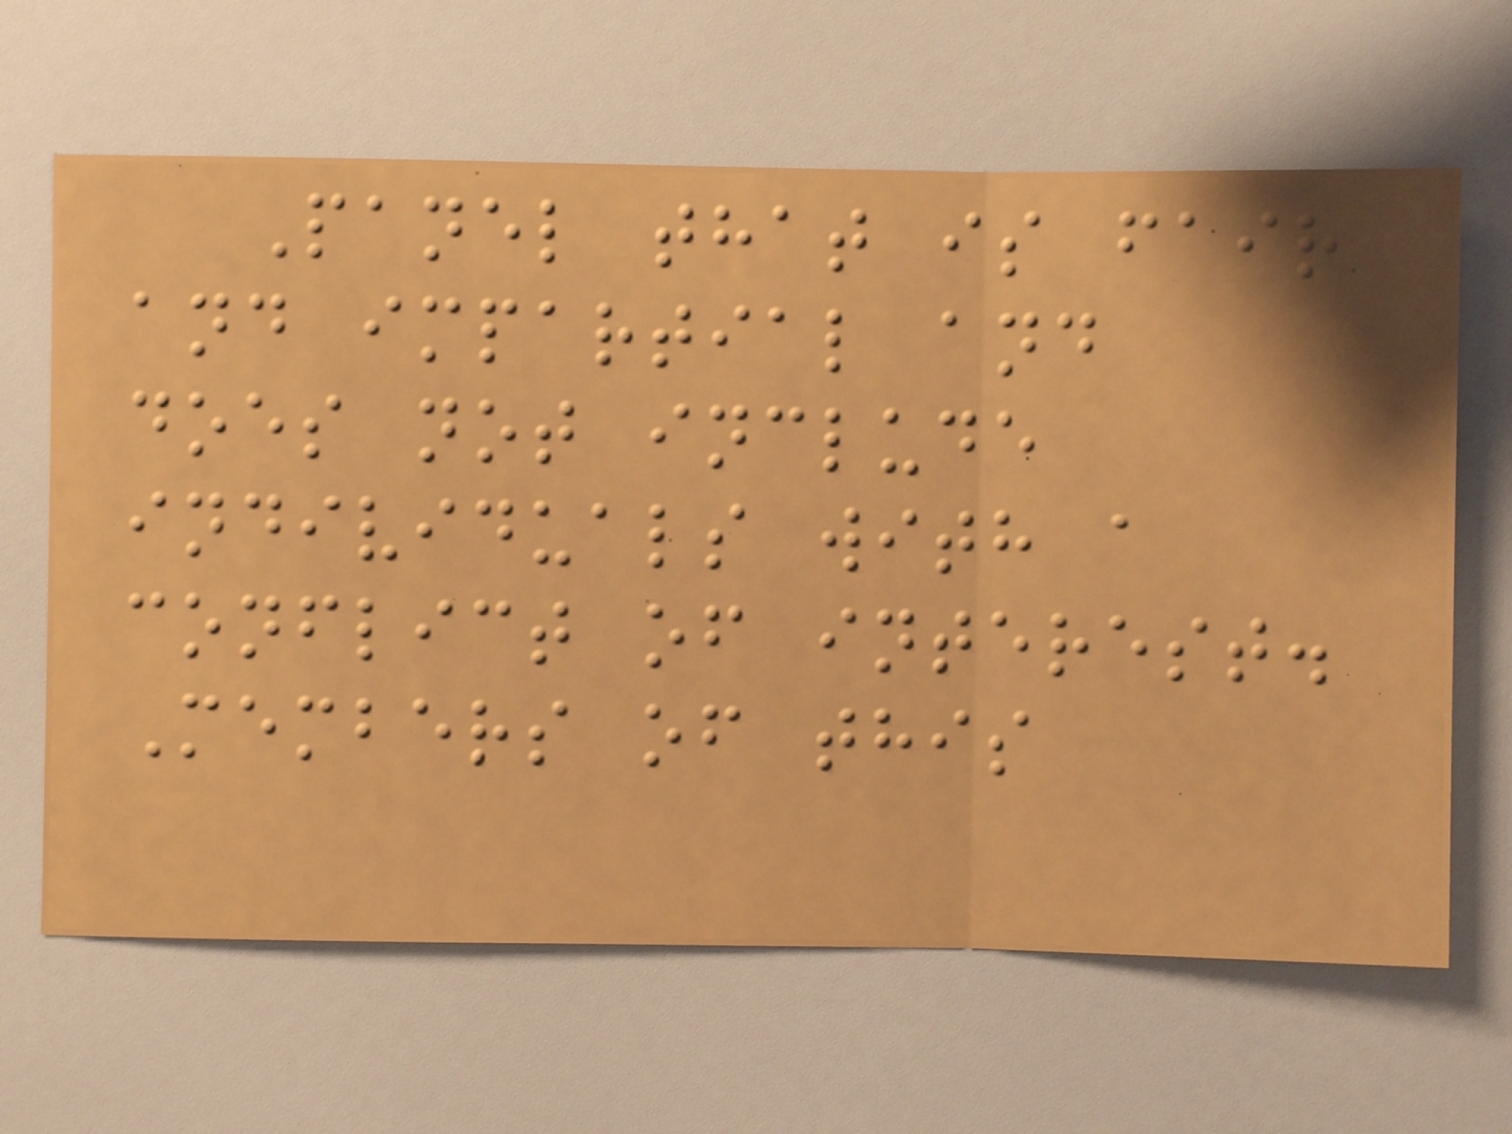Panel that is fair
and impartial and
does not include
individuals with a
conflict of interest.
Members of this
